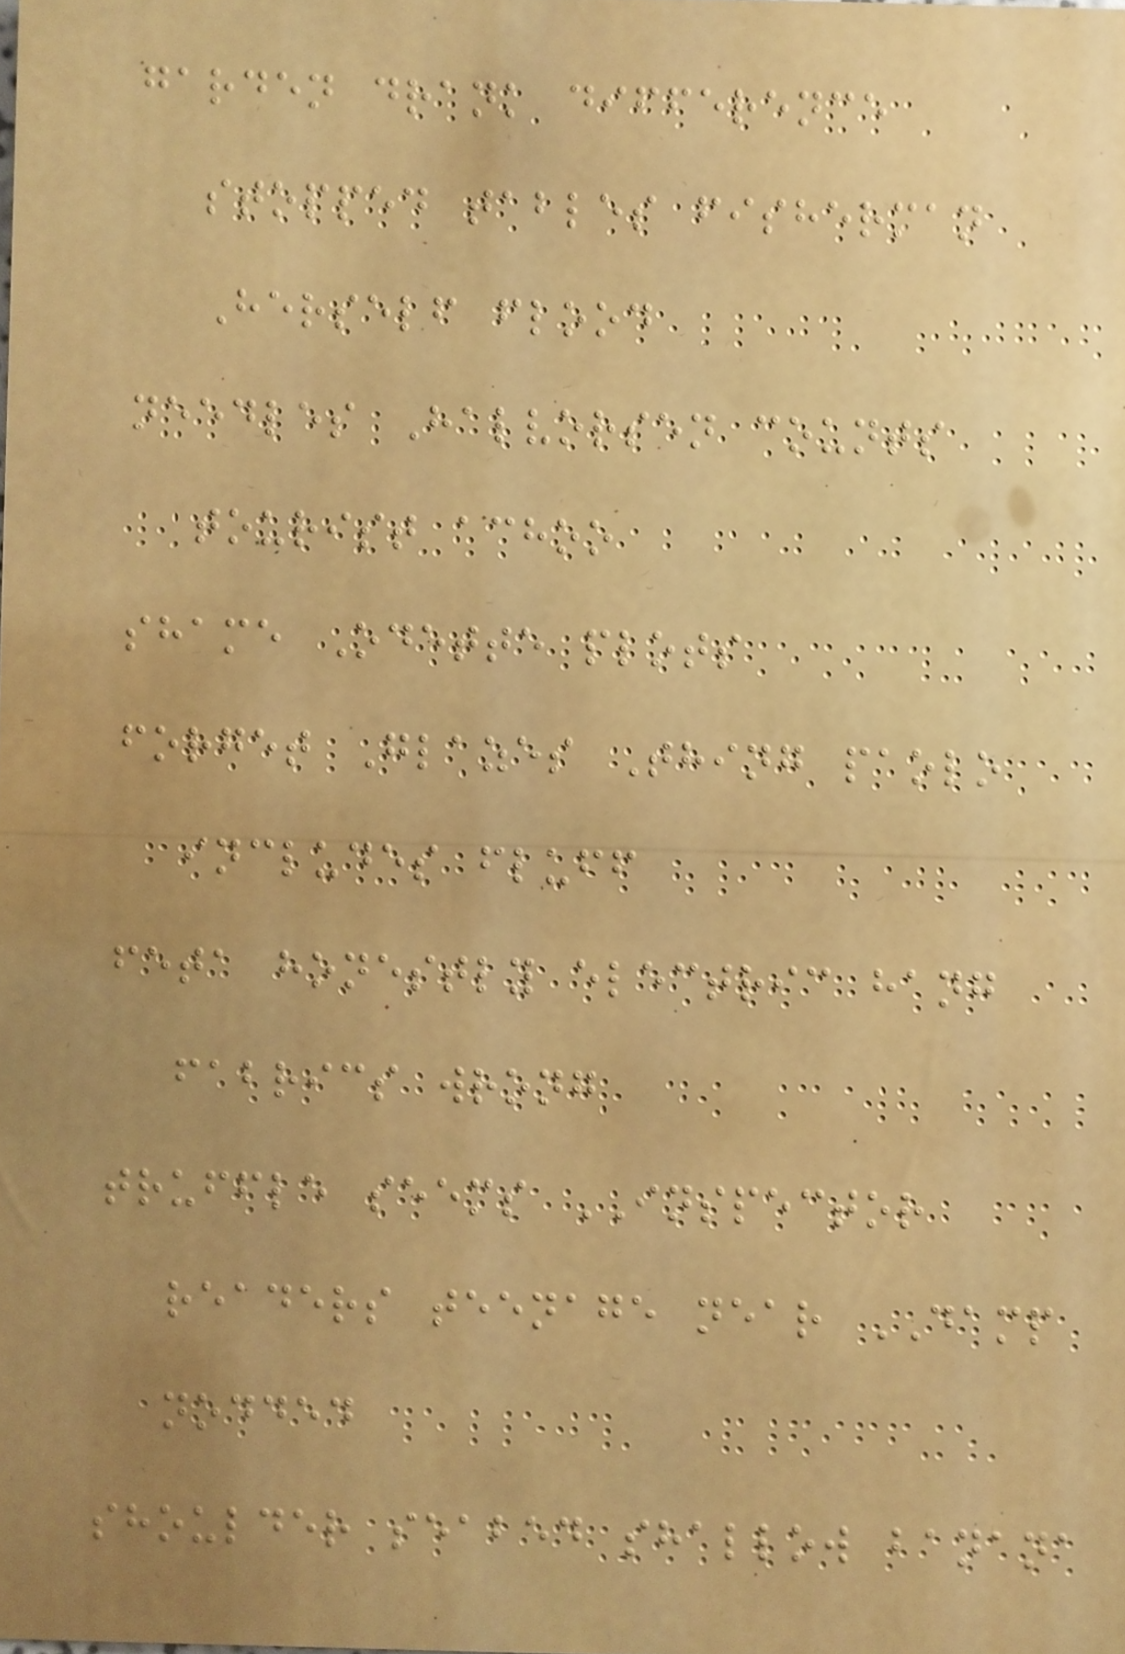garden drank difference
stopped tables fisherman
Herself flood
needles Halvorsen counts
tourist achoo
shame Odette plots
forget Glazes Thing paolo
includes fluff
feta honestly electric hang
fabrics wrong
truffle seems INSPECTOR
readers teenage near DAMP
nodded
shoulder seabed shallow banana
